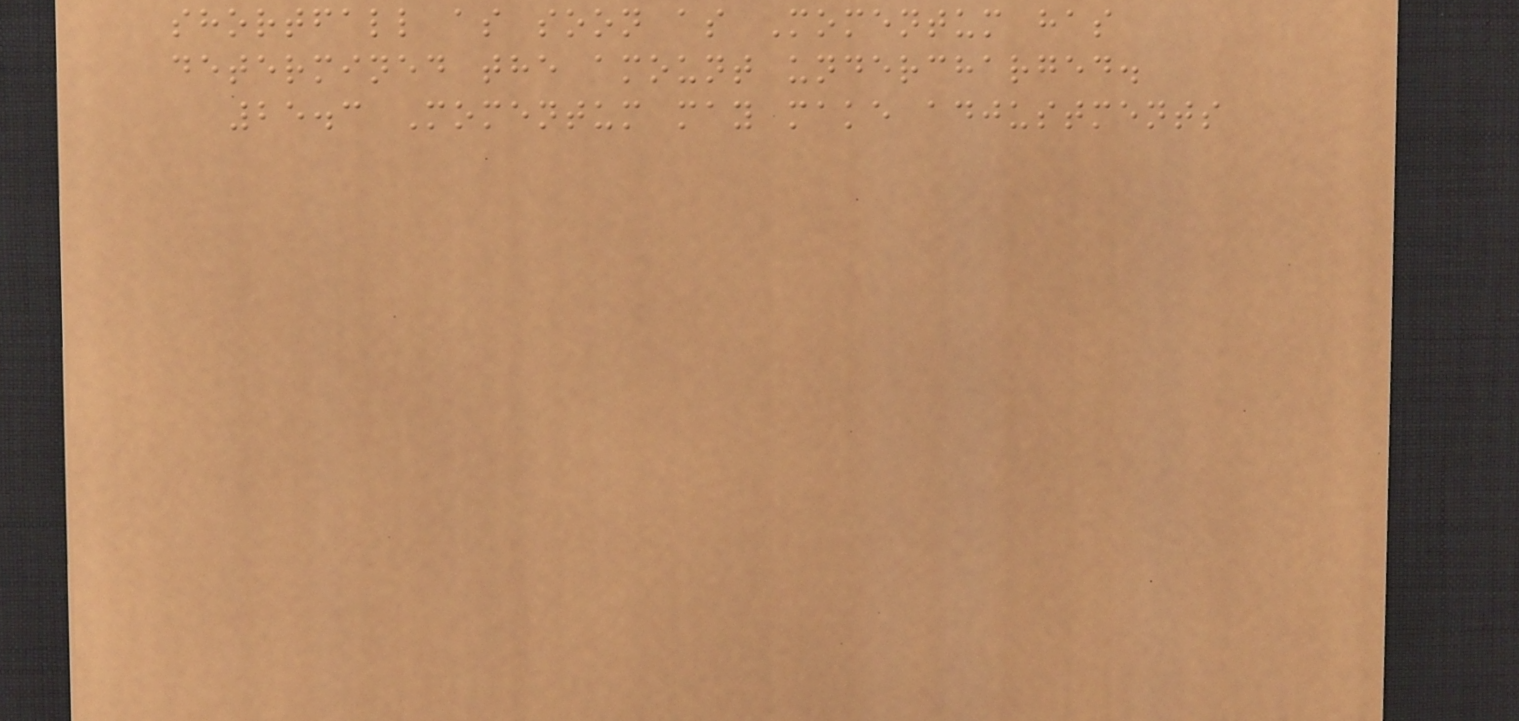shortfall as soon as Momentum has
determined the amount undercharged.
25.3 Momentum may make adjustments
